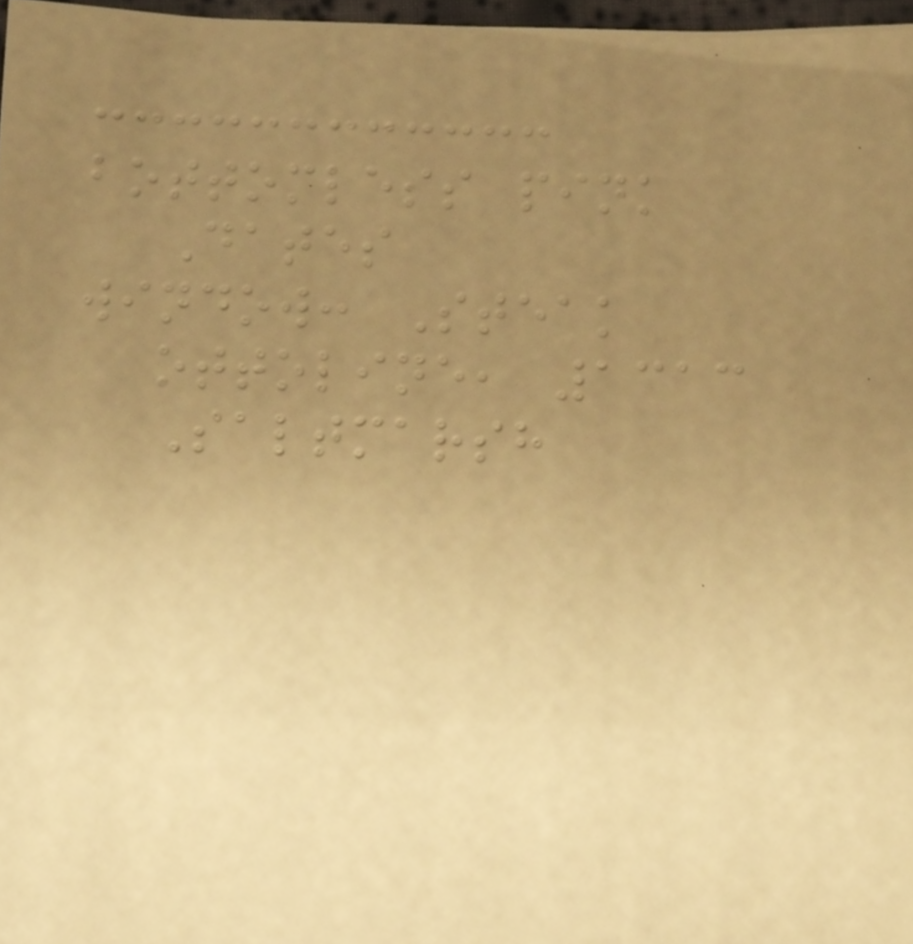bottomless pink
Dates
window: Steak
ottoline, 1313
Saltmarsh
